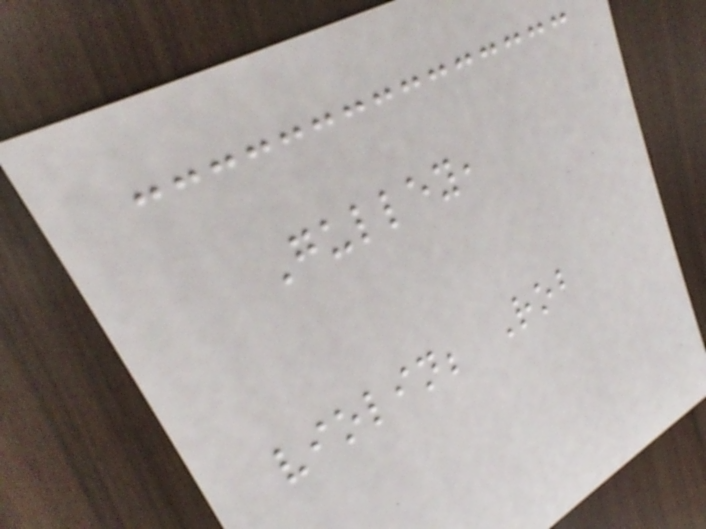Gulley,
violin; Rob
